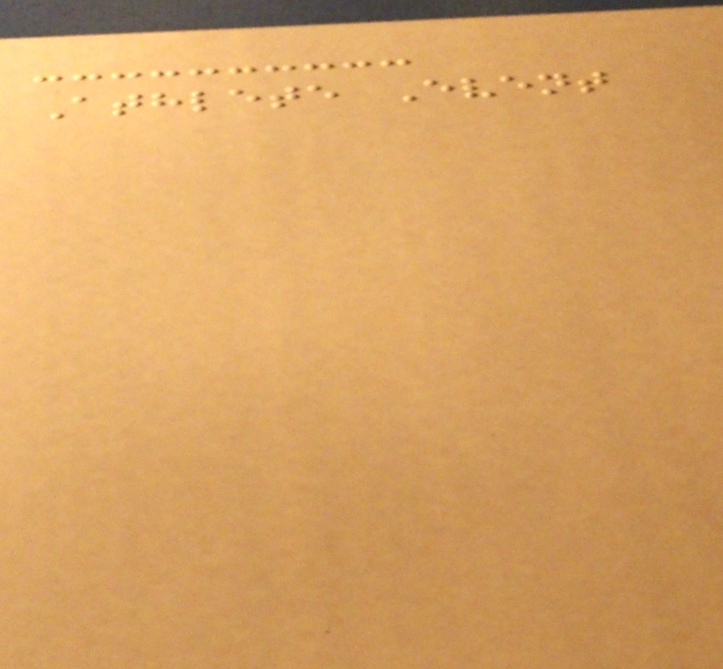Athlete Event
